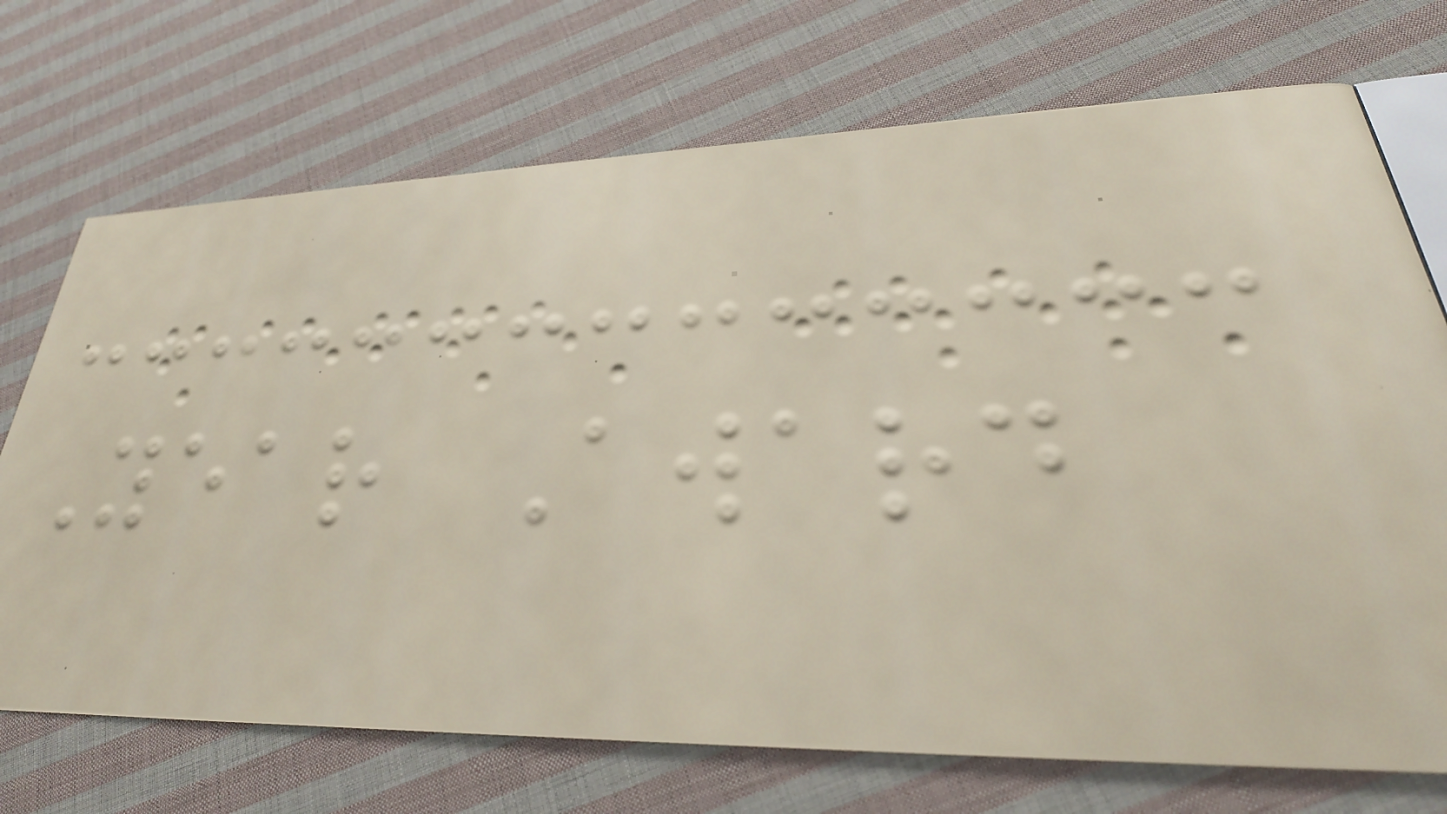Year Award
